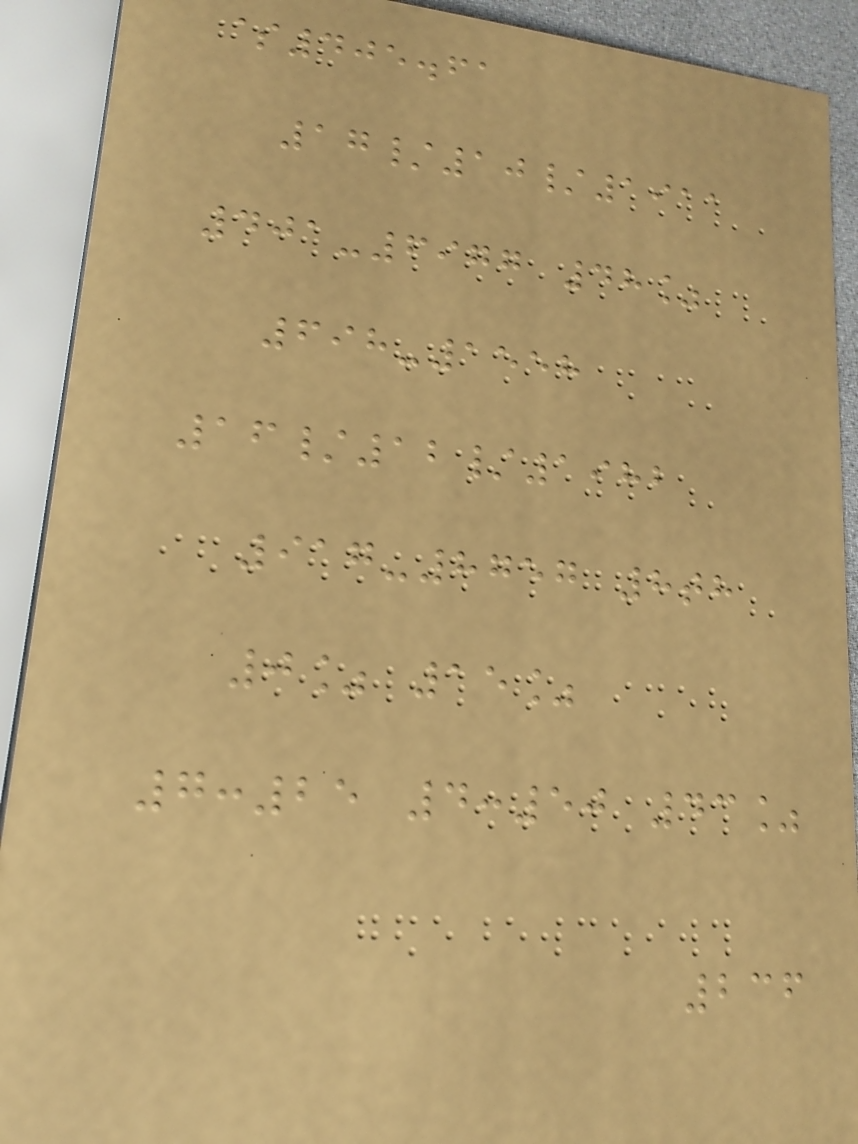$405.61
17/10/1911
401-6977 48%
698-1558
16/12/1982
917-8757 8th
0% 15%
7:25 4:50 43%
236
